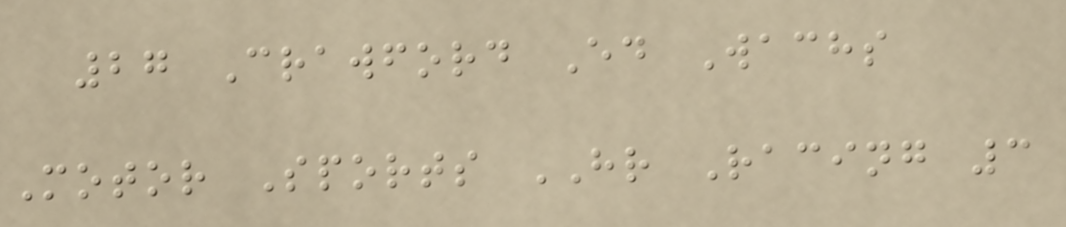27 Crawford Ed Wachs
Motor Sports HR Racing 3
